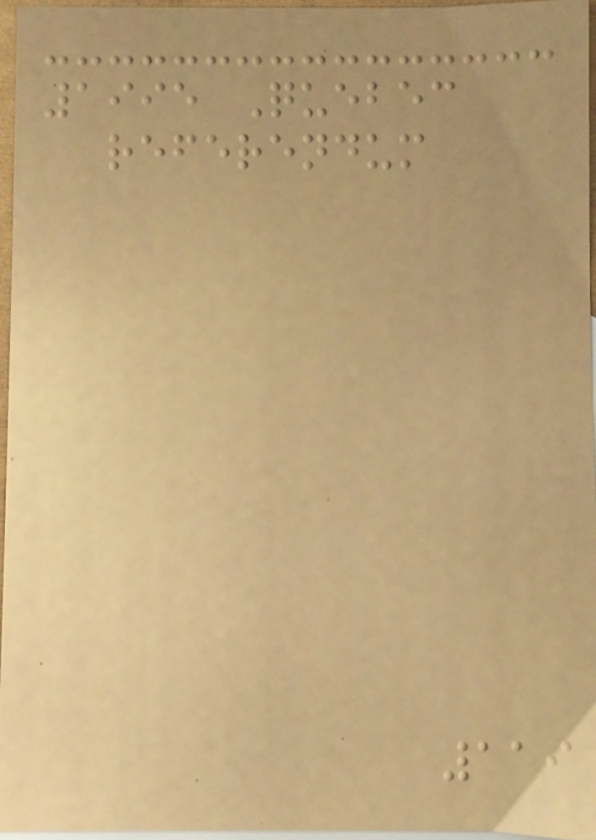1995 Quebec
referendum
119
